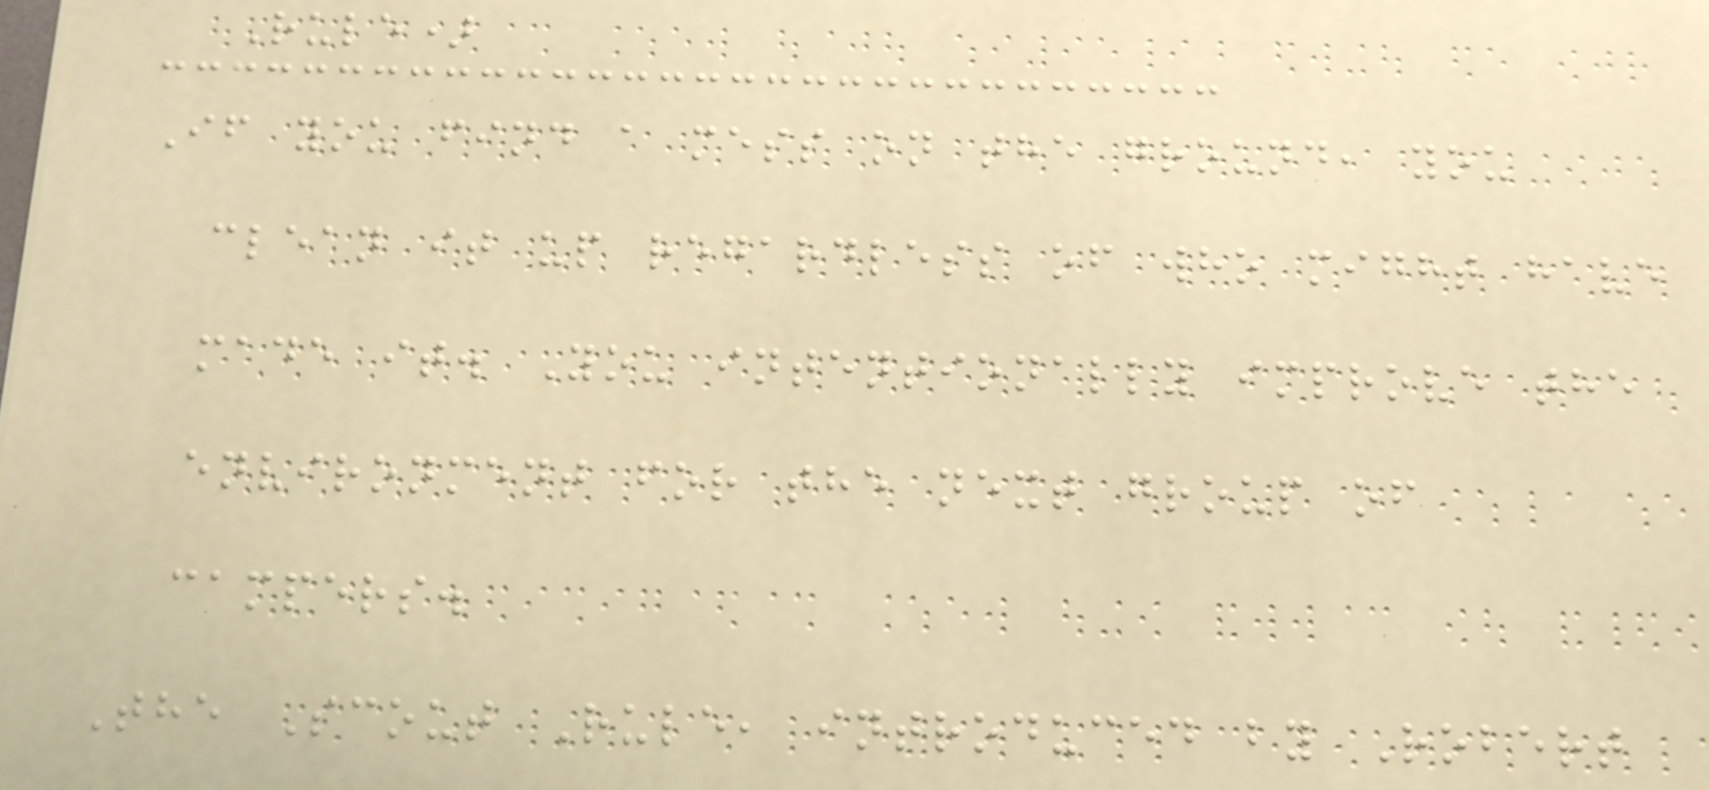Rule)
If you find a mess on the ground, you
clean it up regardless of who might have
made it. You intentionally improve the
environment for the next group of
campers.
The Scout Rule, introduced by Robert
